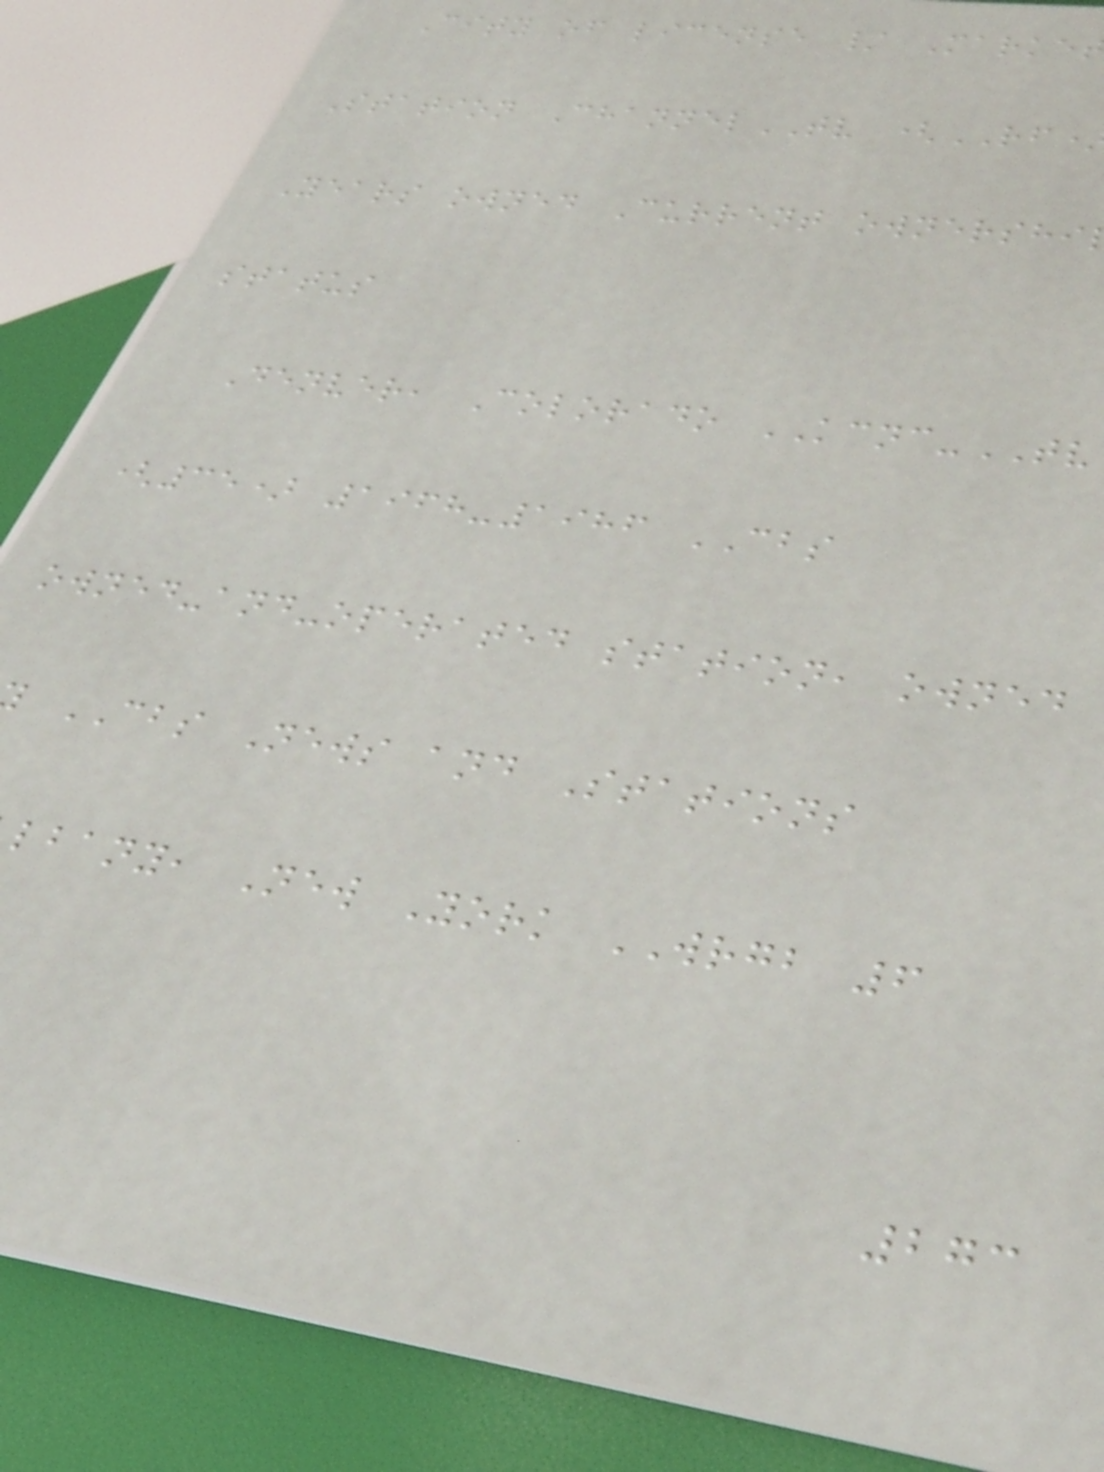City of license / Marke
Station ChannelTV (RF
Years owned Current ownershi
status
Denver, Colorado KCNC-TV
(35) 1968-1986 CBS
owned-and-operated station, owned
CBS News and Stations
lbany, New York WRGB 6
273
